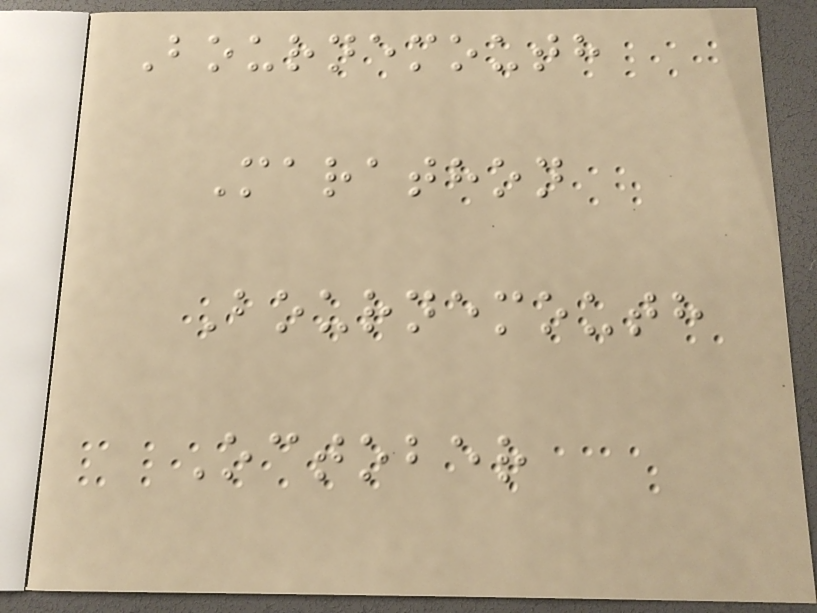Bournemouth
Marathon
Bournemouth
October
